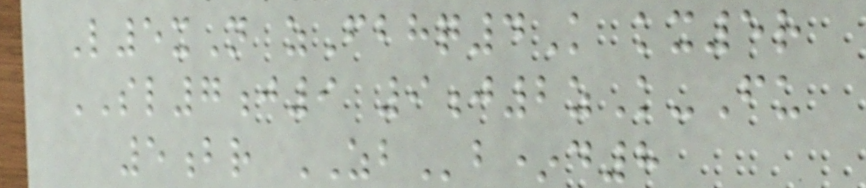L5xN zFbhq4K kx5r
SL7j9 9j2zK-Fu
5br ZBb*d8
